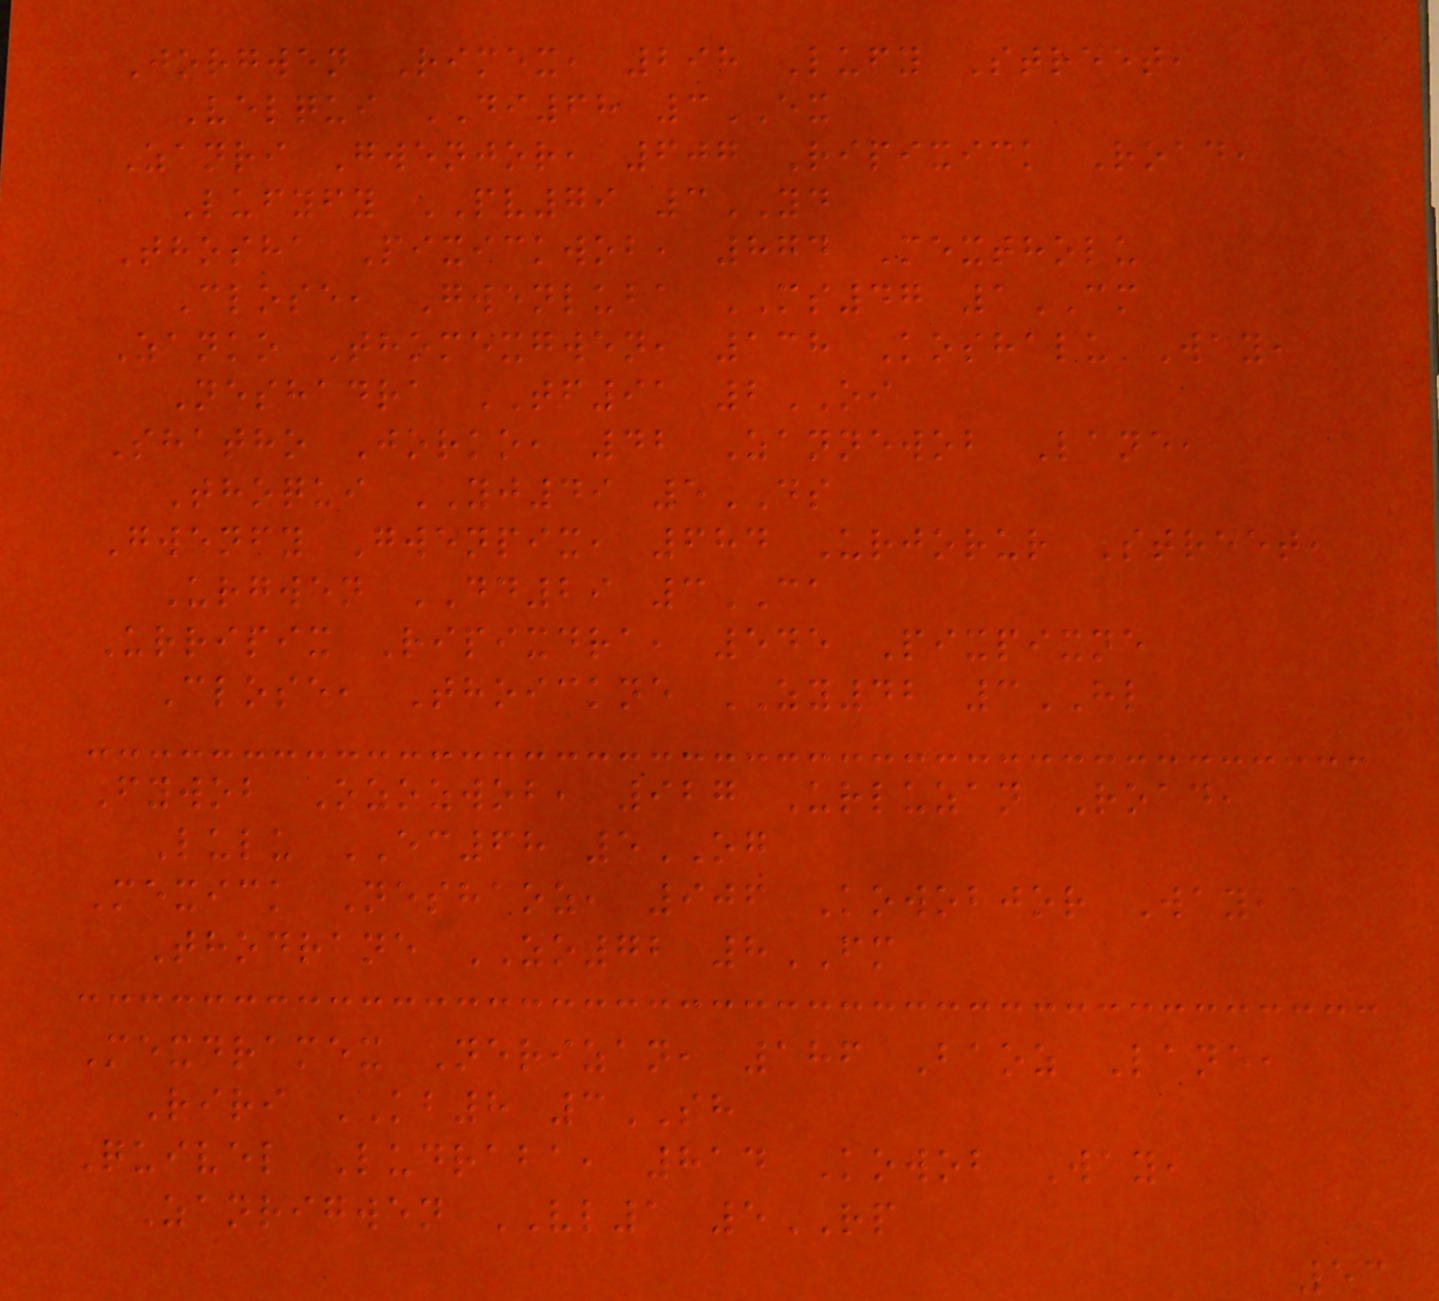Jorgwen Rimex, 298 Lufy Street,
Velqui DI68 3EX
Zanri Gwenjor, 607 Ripixick Road,
Lufyfy PV79 3YD
Thosha Pixickwob, 874 Mextholu
Close, Gwenluba MS47 1CM
Zanko Thomexgwen, 138 Koshalu Way,
Neshadra TF91 2OI
Shatho Jorko, 42 Zannewob Lane,
Thoqui YJ49 5DS
Gwenfy Gwenpix, 684 Urjorur Street,
Urgwen DD29 3CA
Urripix Ripixdra, 545 Pixpixne
Close, Thoickne ZY42 3HL
Fywob Ozozwob, 927 Urluzan Road,
Lulu EC68 5OG
Mexick Neshaoz, 906 Kowobjor Way,
Thodrane ZO72 8FM
Mexdramex Nerizan, 186 Baoz Lane,
Riri KB8 3SH
Quivel Ludraba, 814 Kowob Way,
Zanrigwen VL1 5RP
53
